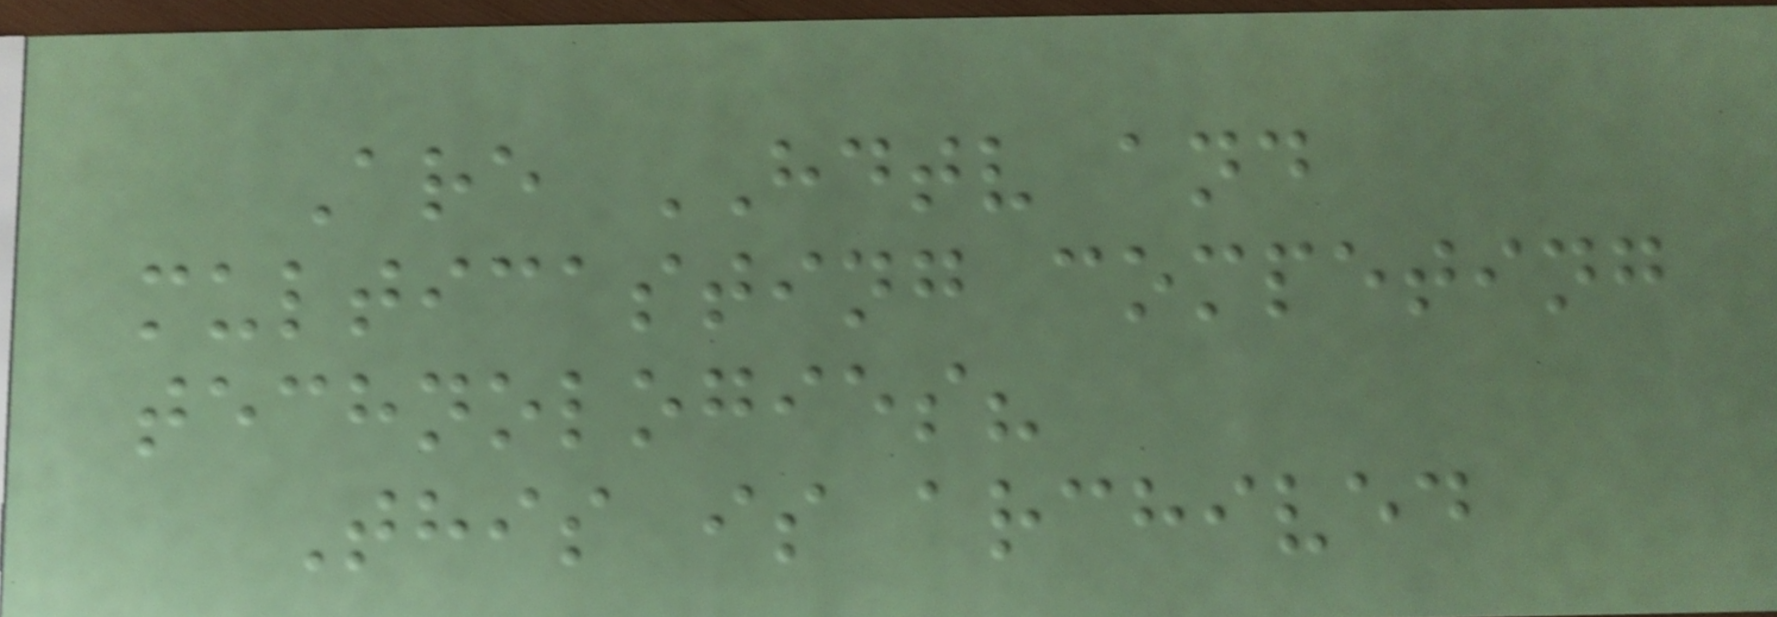Are HDTV and
multicasting competing
technologies?
This is archived
